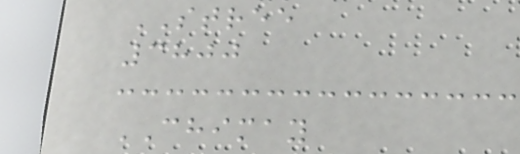STREE
3800
CHIMAY
